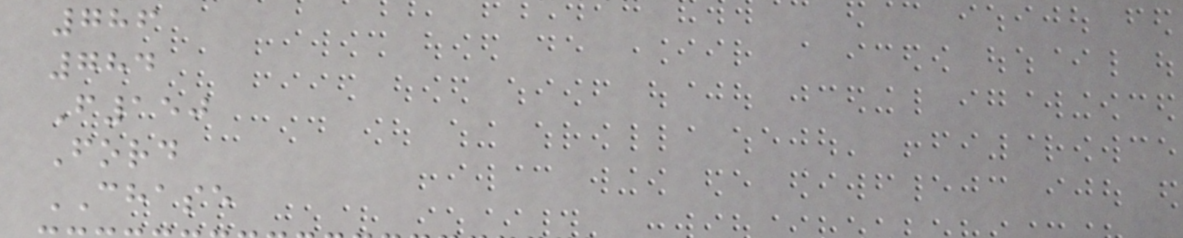786
784
F150
Ford
CHASE
